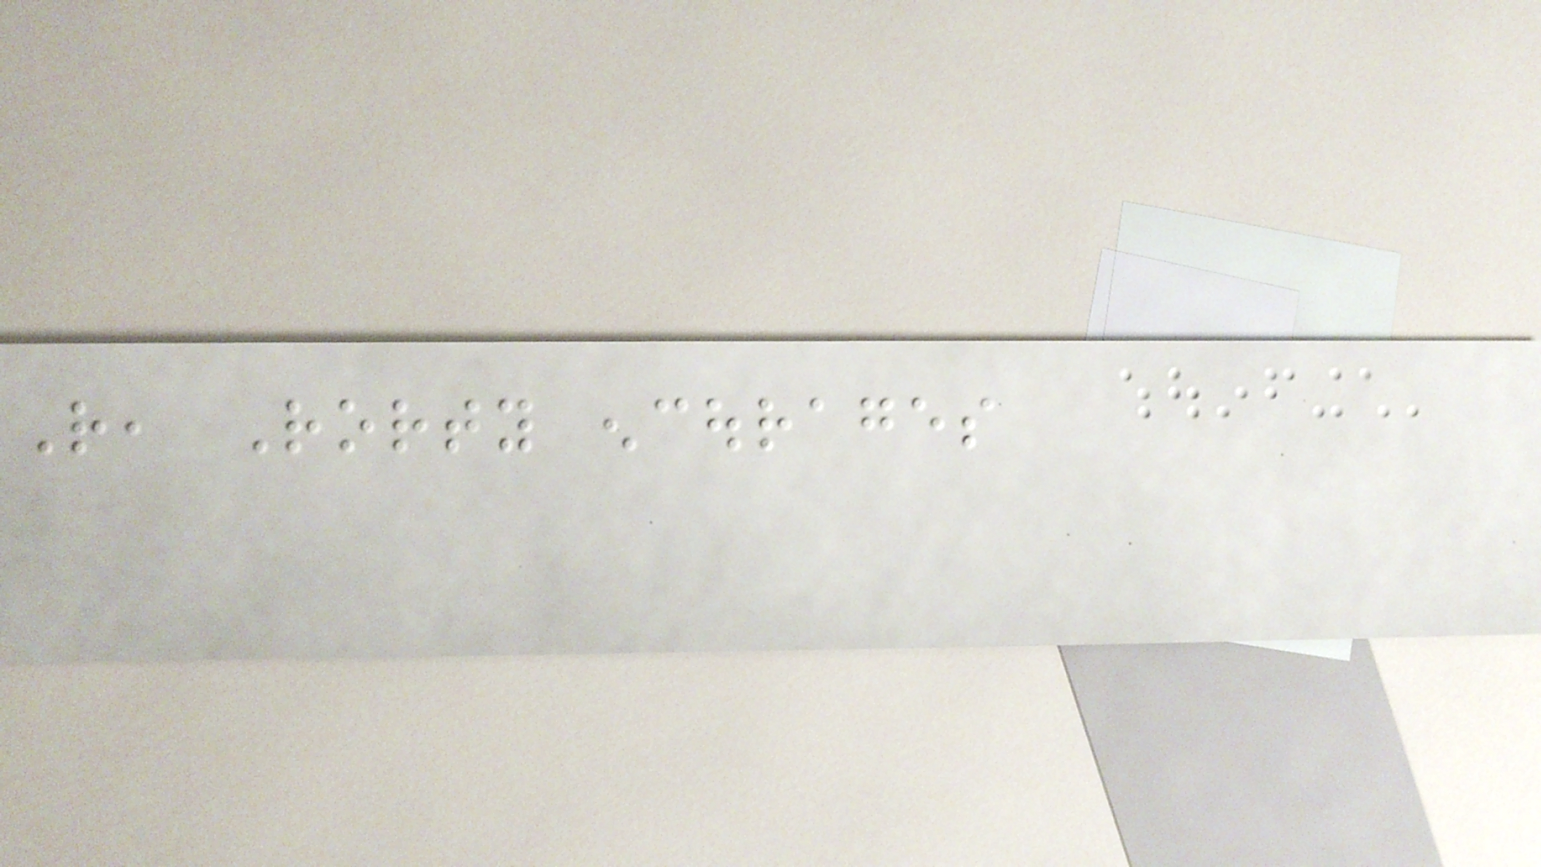Rather, Rorty encourages
